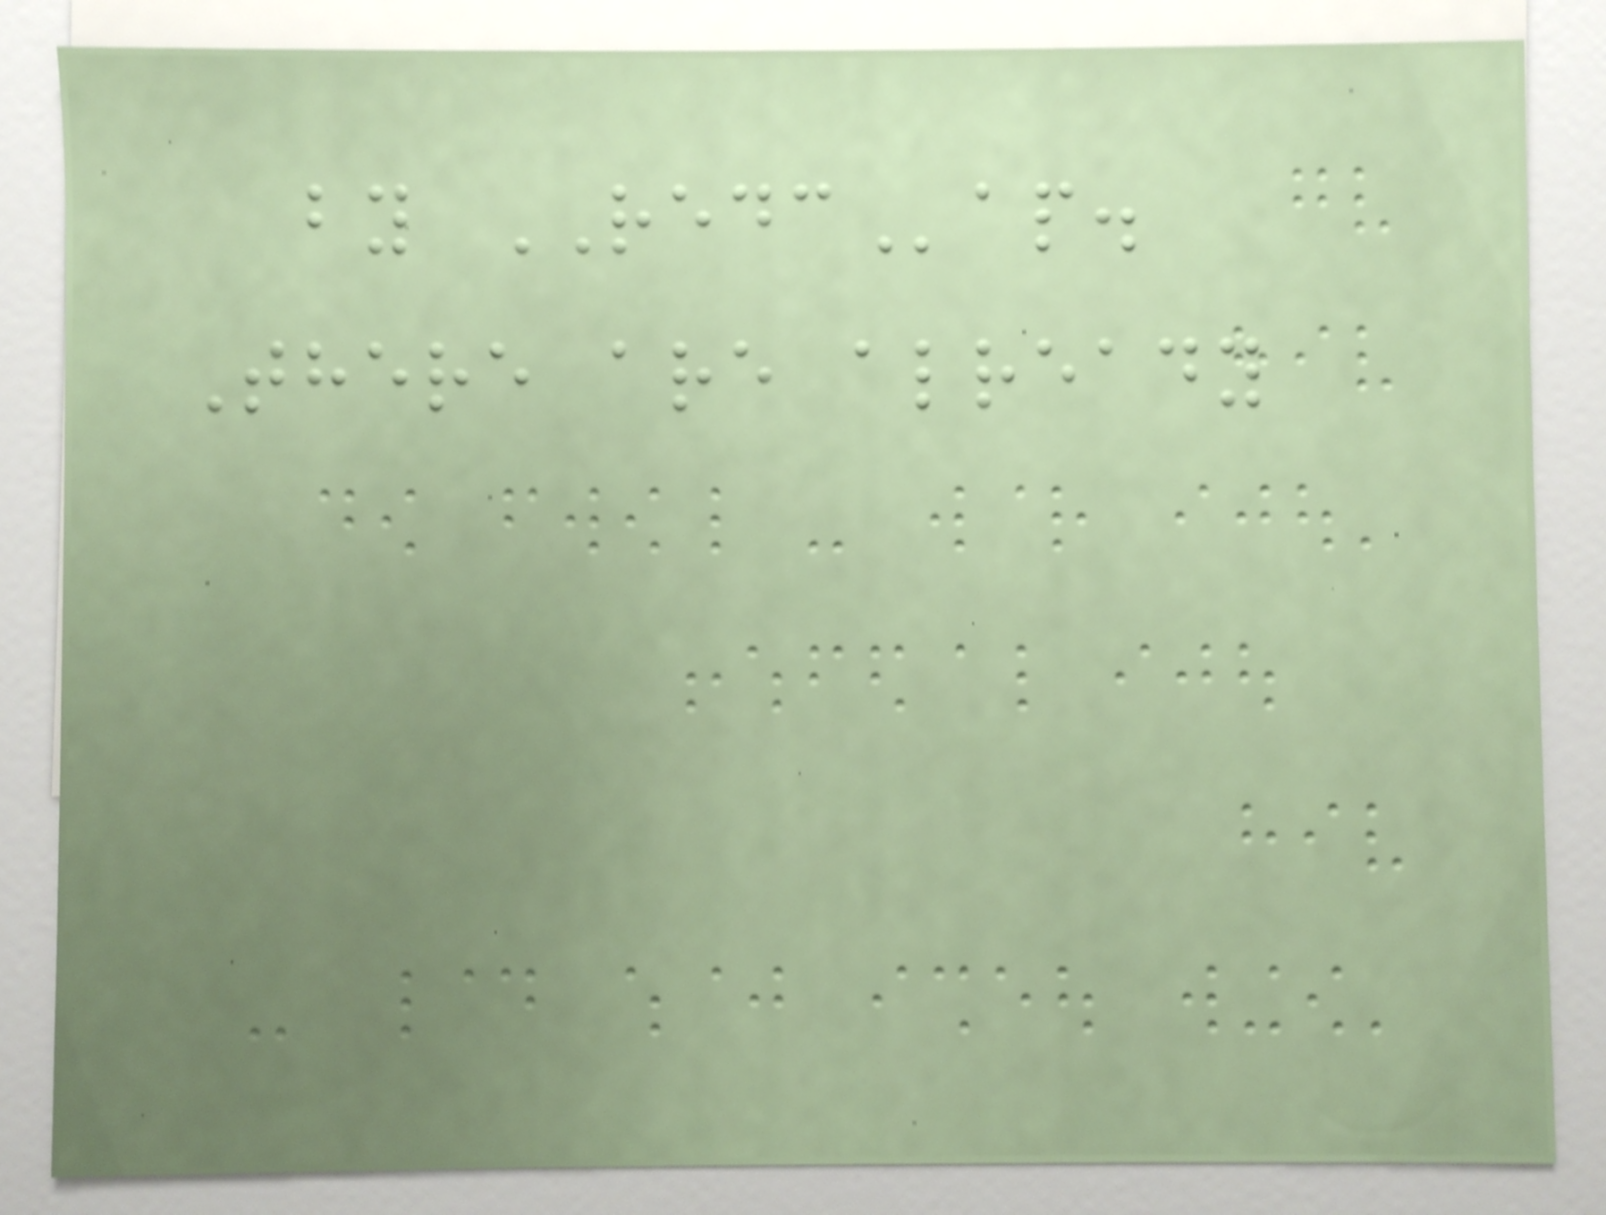by REDCap.
There are already
